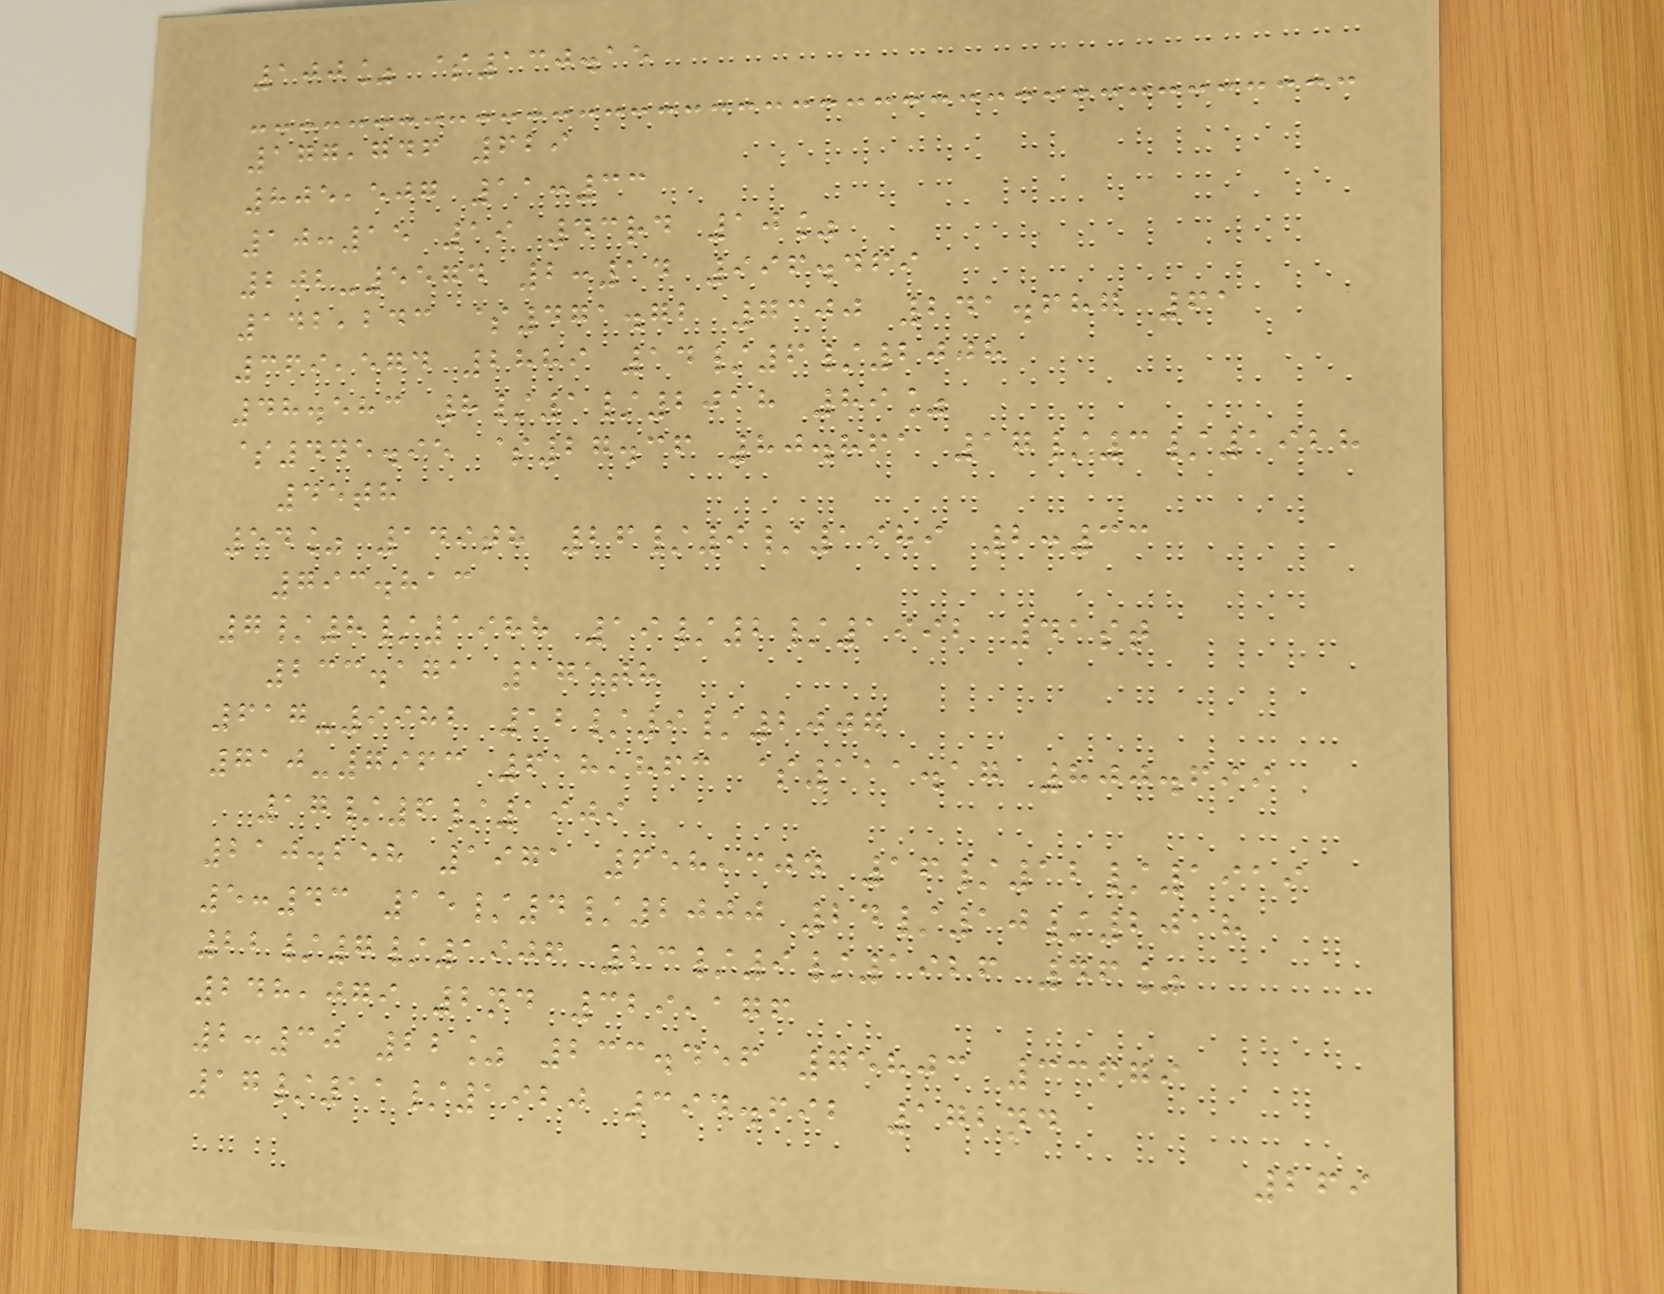100% $130.15
177,746 629
805,507 11:33
10:15 19 43rd 10%
202-5574 2:14 996.469
142,243 $471.72 7300 241.687 61
369,574 2889 14/6/2008
48.583 8/1/2018 89%
$445.95 $27.36 80.861 17/3/1928
45th
54% 149th 26/9/1989 2:33
793.813
7/8/1988 19/2/1992 41st
233.171 175th
617-9982 12/9/2007
710-7963 618,863 $111.17 800.699
17/6/1909
210.258 1971 658,304 16/12/1919
5:43 15/4/2000 24/10/2018
22/7/1906 23/9/1926 46%
248,079 2nd 329,176
2:30 22% 233.456 75803 33679
17/11/1920 394.692 172nd
269
